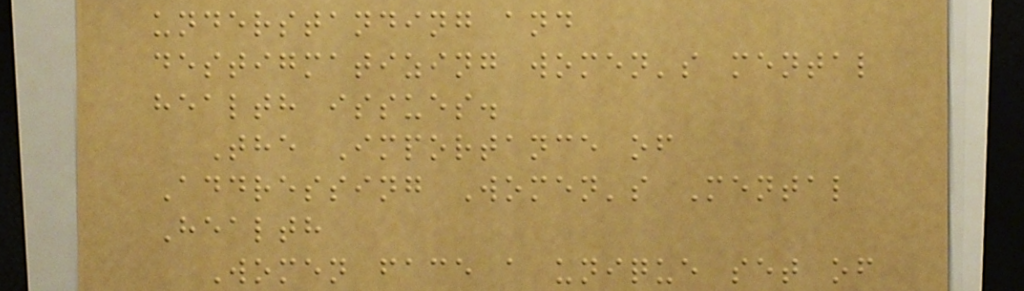understanding and
destigmatizing women's mental
health issues.
The Importance of
Addressing Women's Mental
Health
Women face a unique set of
